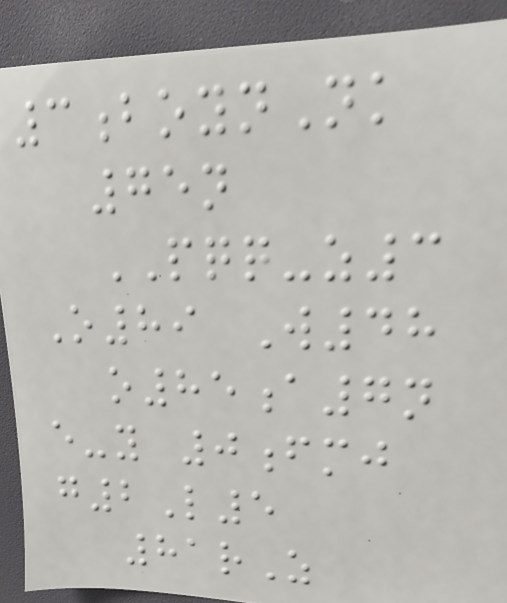3boynNk
75n
PQQ-z3
O89 W48
o85a7n
e-y 0fmj
g2L5
81rZ
